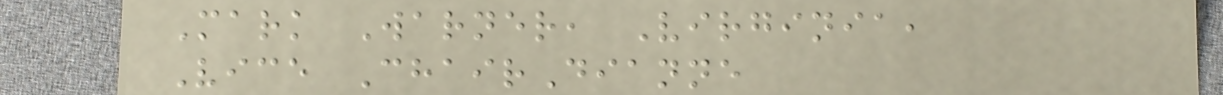Mark Warner, Virginia,
Vice ChairDianne
